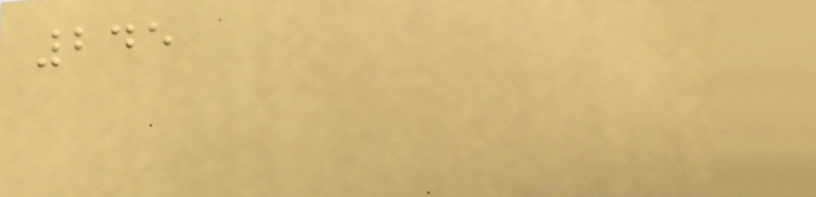245
